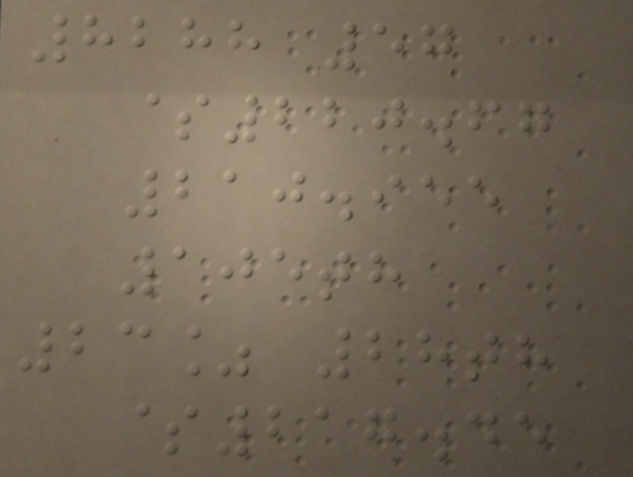8288 57
$220.67
210.955
105th
23% 28th
$217.45
